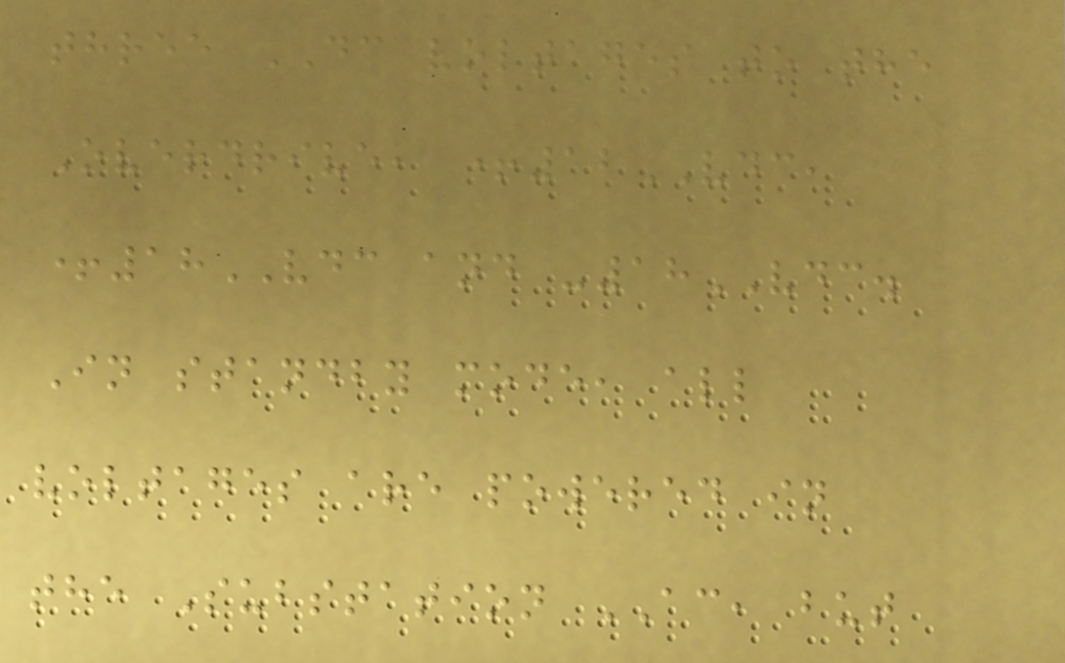three DC voltages to the
Overdrive, +12VDC,
+18VDC and -18VDC.
In standby mode, all
voltages are powered in
the Substation AC, but
